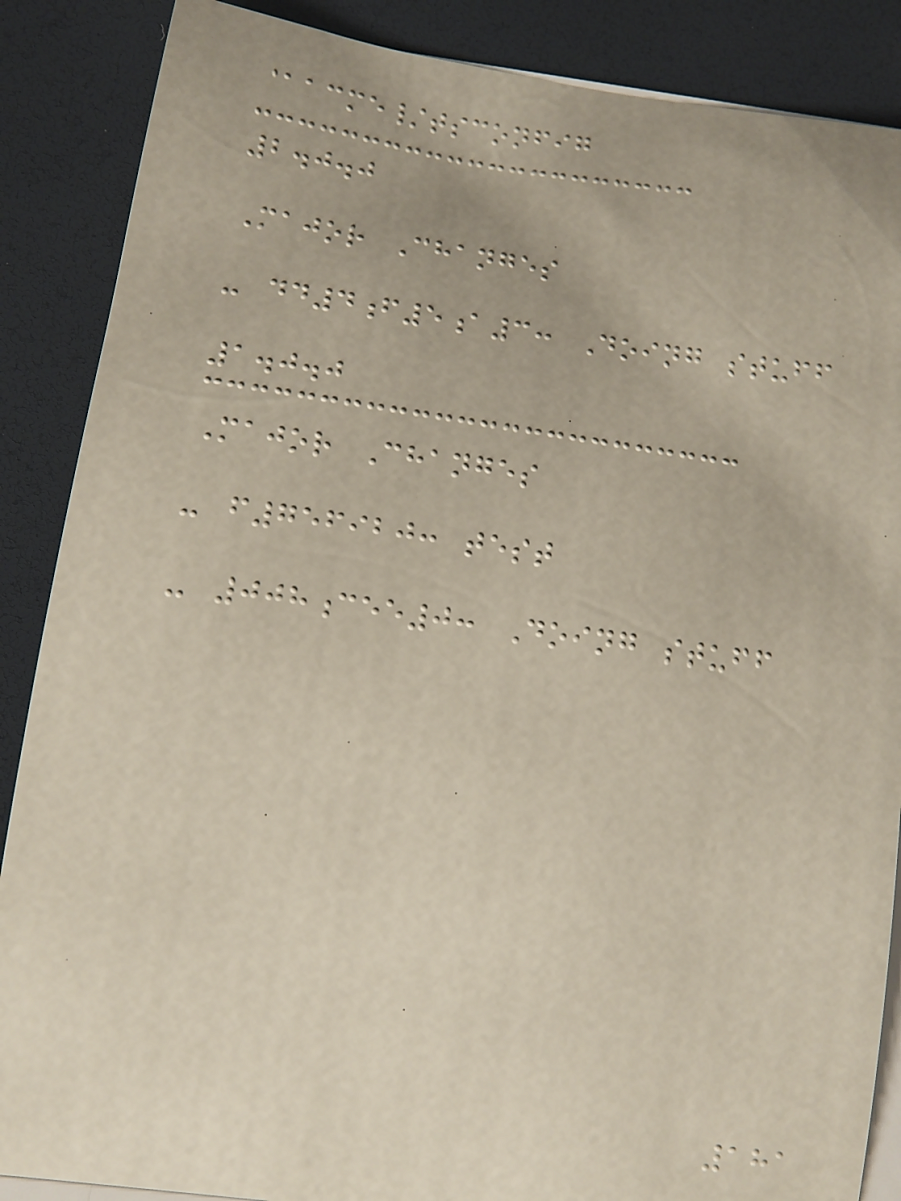@acme/tsconfig
2.0.0
Major Changes
- dd4f5a3: Doing stuff
1.0.0
Major Changes
- f756920: test
- 008cee0: Doing stuff
181
